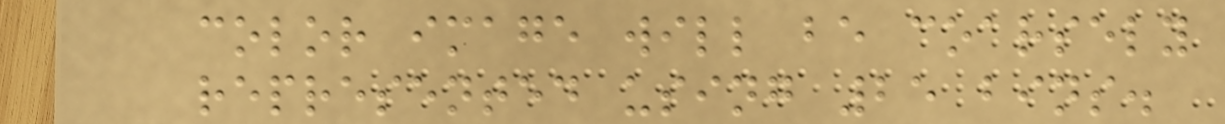color image will be coarsely
represented using 25 bins.
